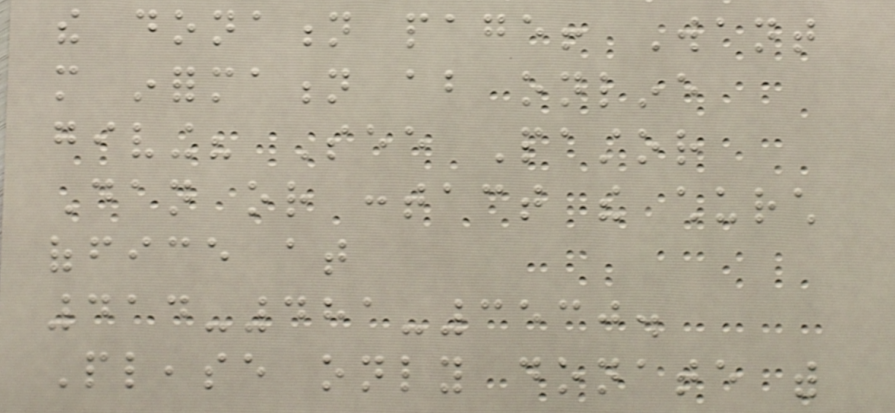the donation page! Want
more information about online
giving? See Pastor
Dan or contact the church
office at
414-481-3530.
Please only donate with
